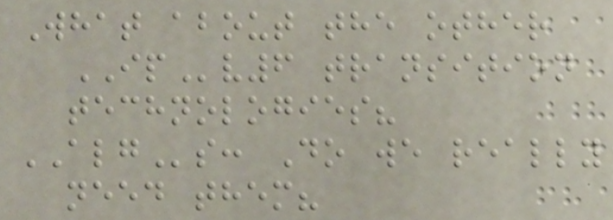What about the other
IPv6 transition
technologies?
ALGs: Do we really
need them?
